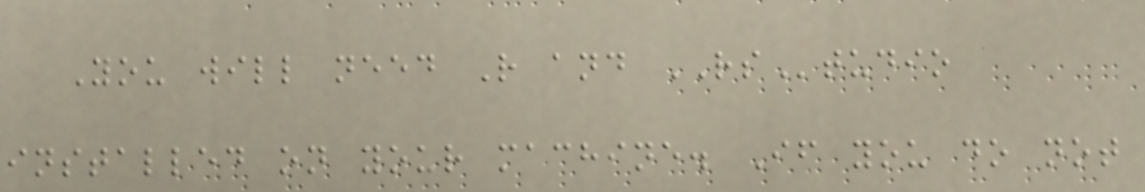You will need R and RStudio
installed on your machine. If you do not
